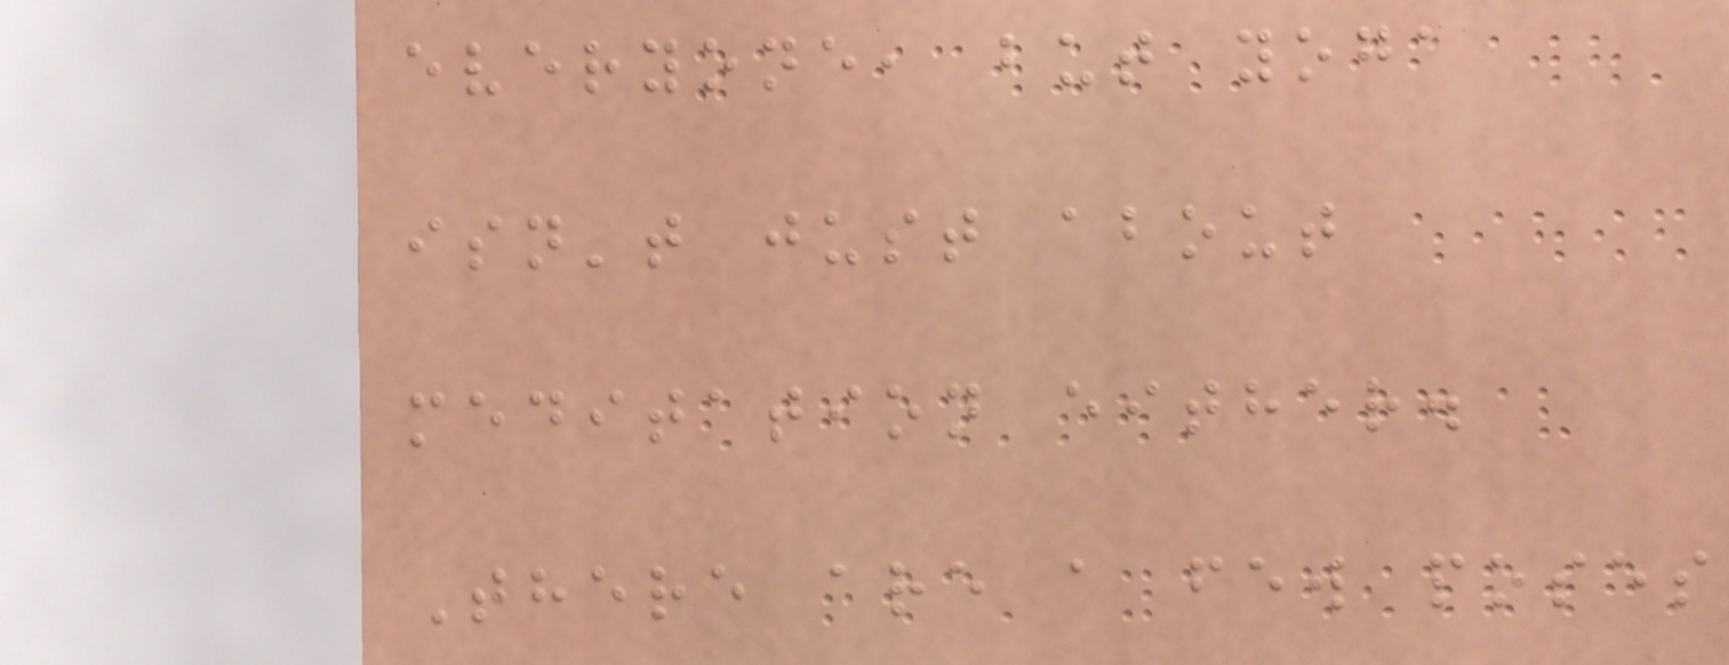everyone, but yoga
isn't just about
meditation either.
There are a few poses
